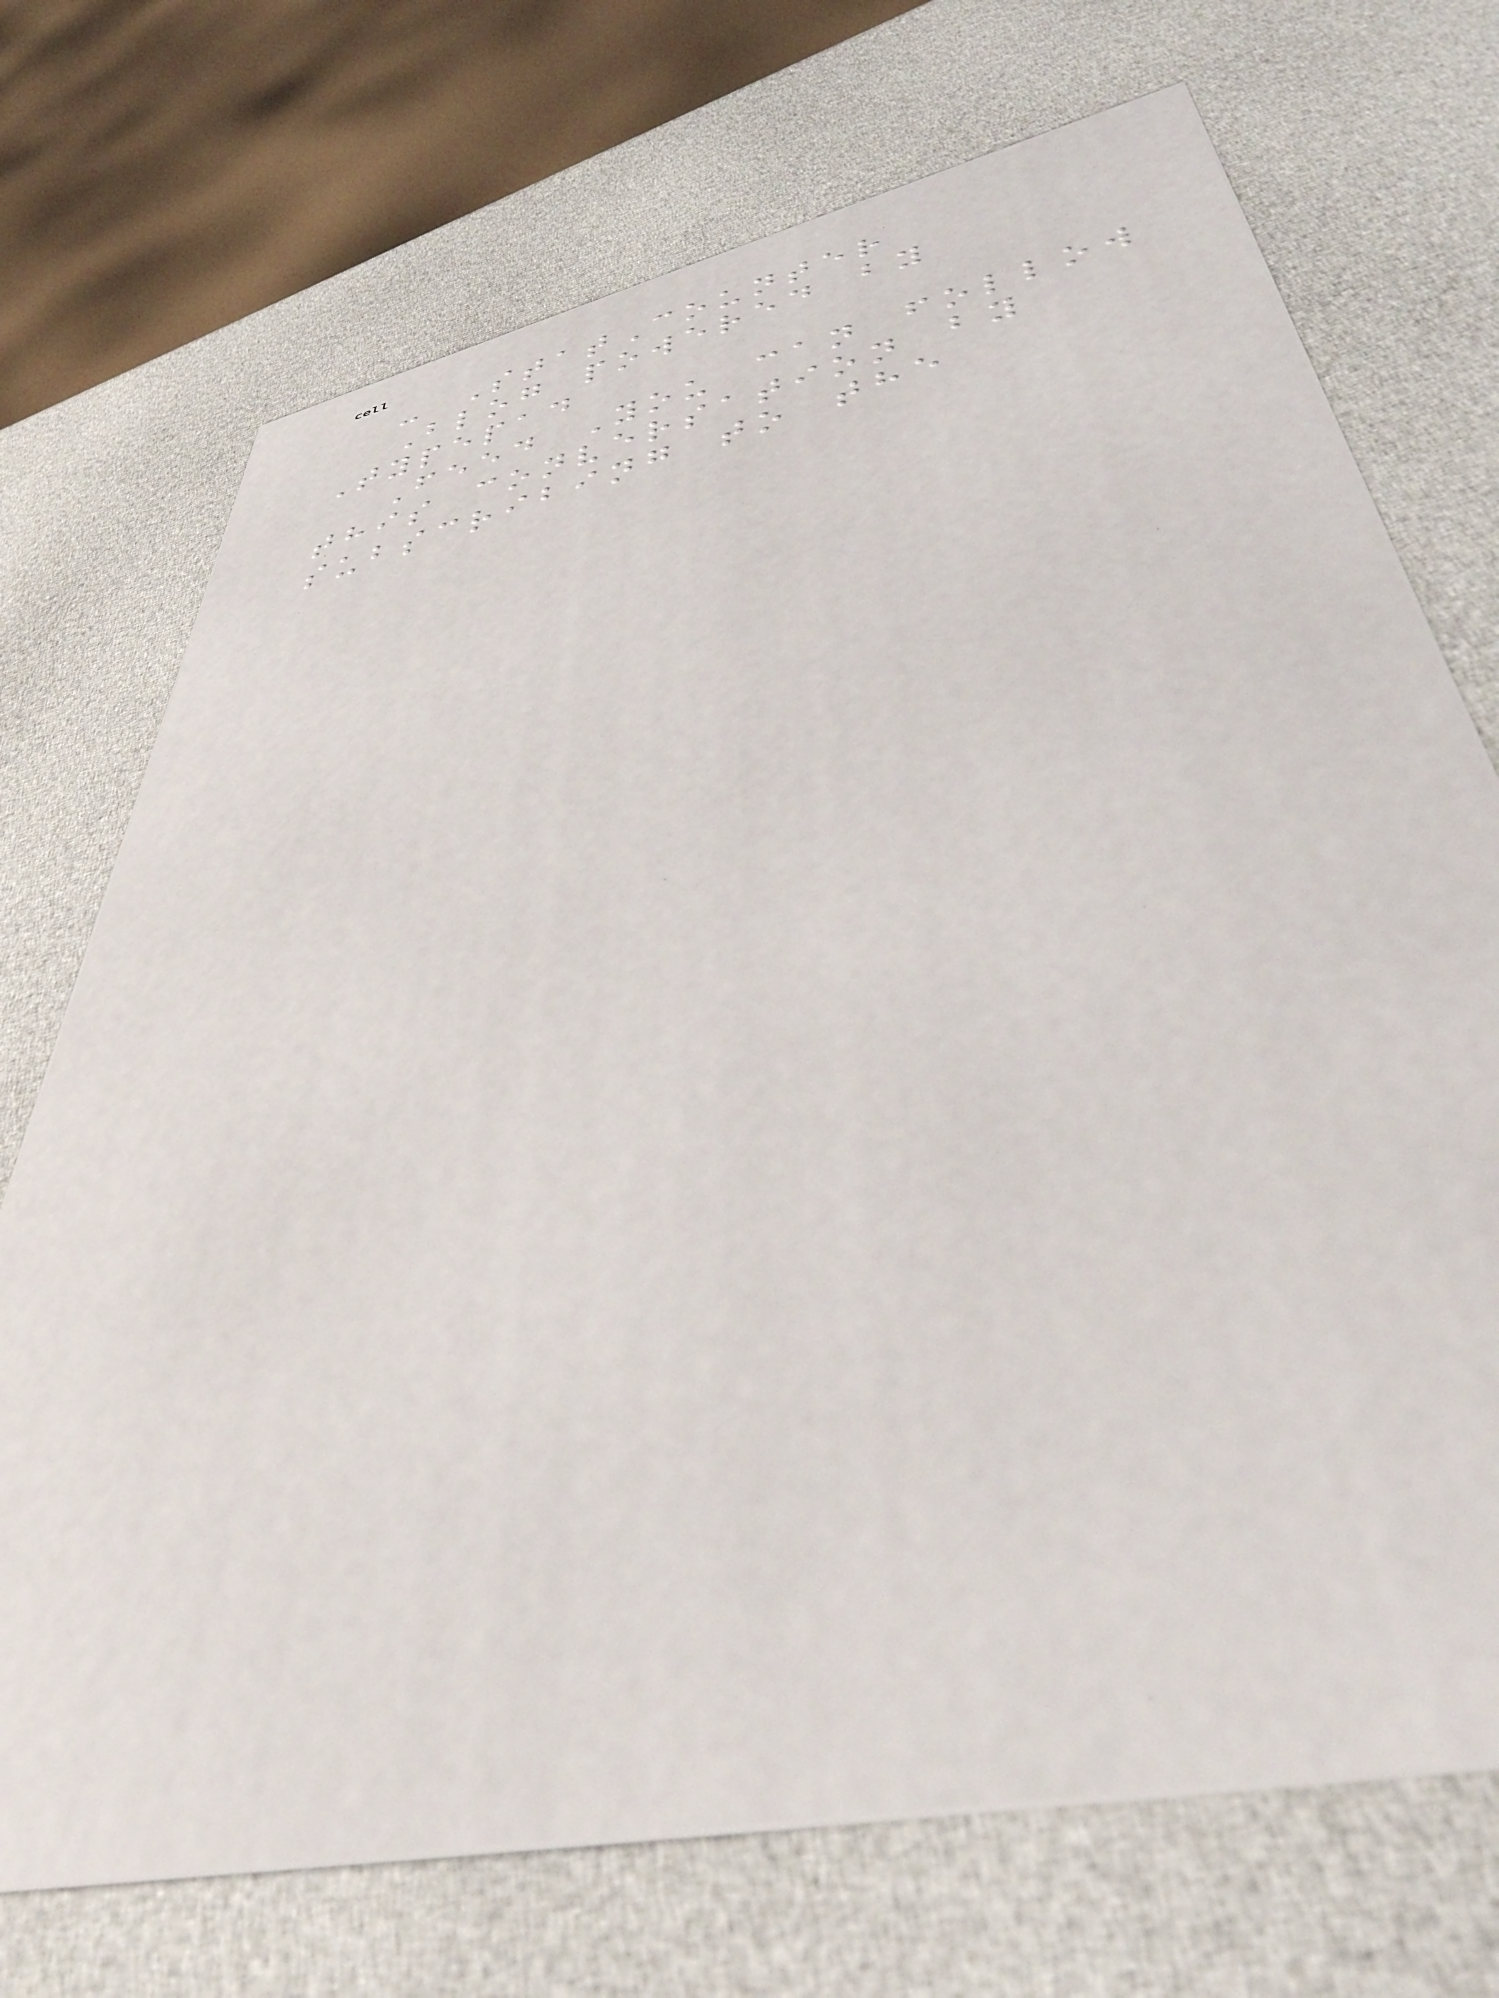- StatCounter
Blog powered by
Typepad
Feed You can follow
this conversation by
subscribing to the
